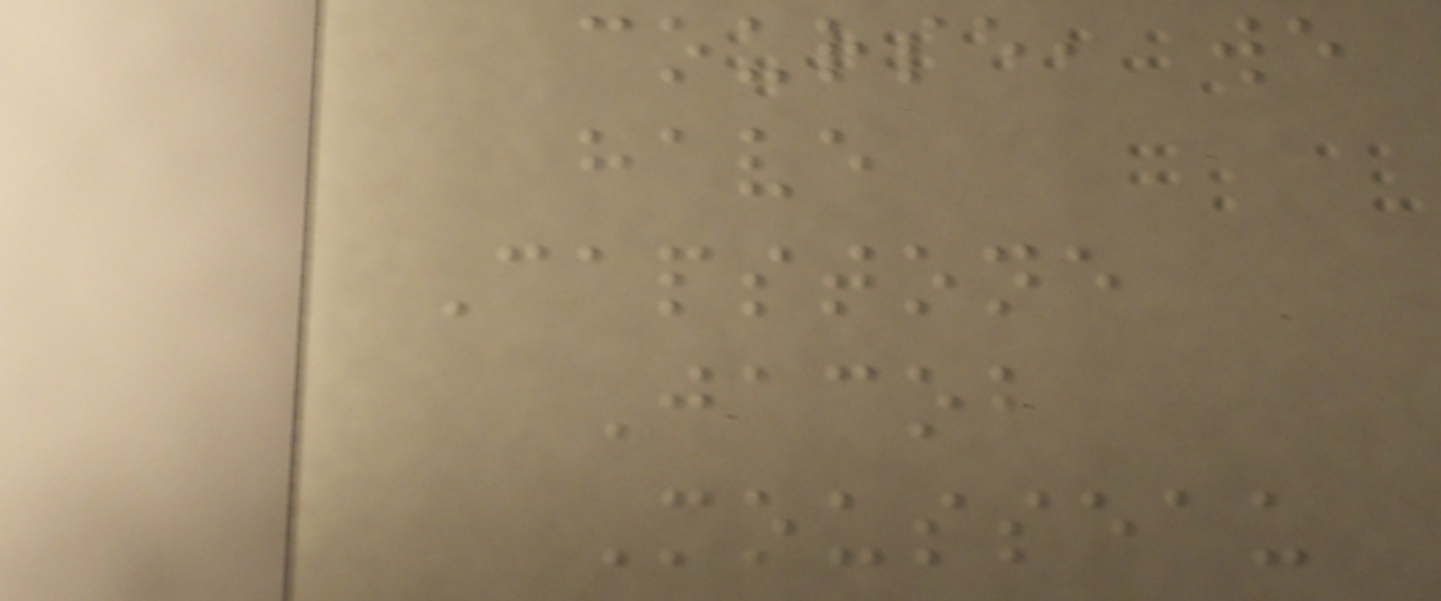course, we
have
Capstone
Jacob
Mousseau
